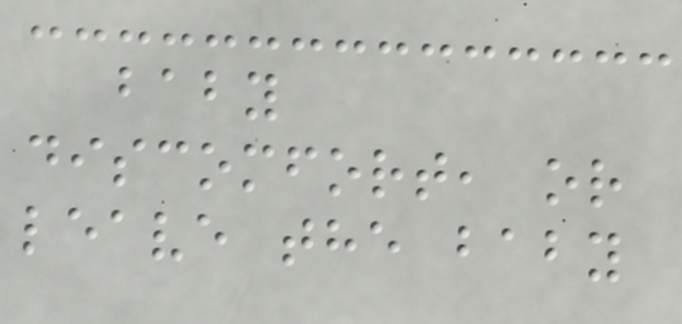baby
discomfort, or
leave the baby
